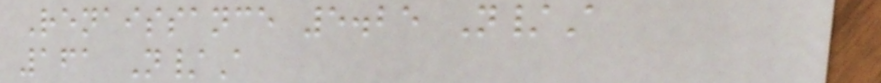Renaissance 5.25 N/A
161 N/A
